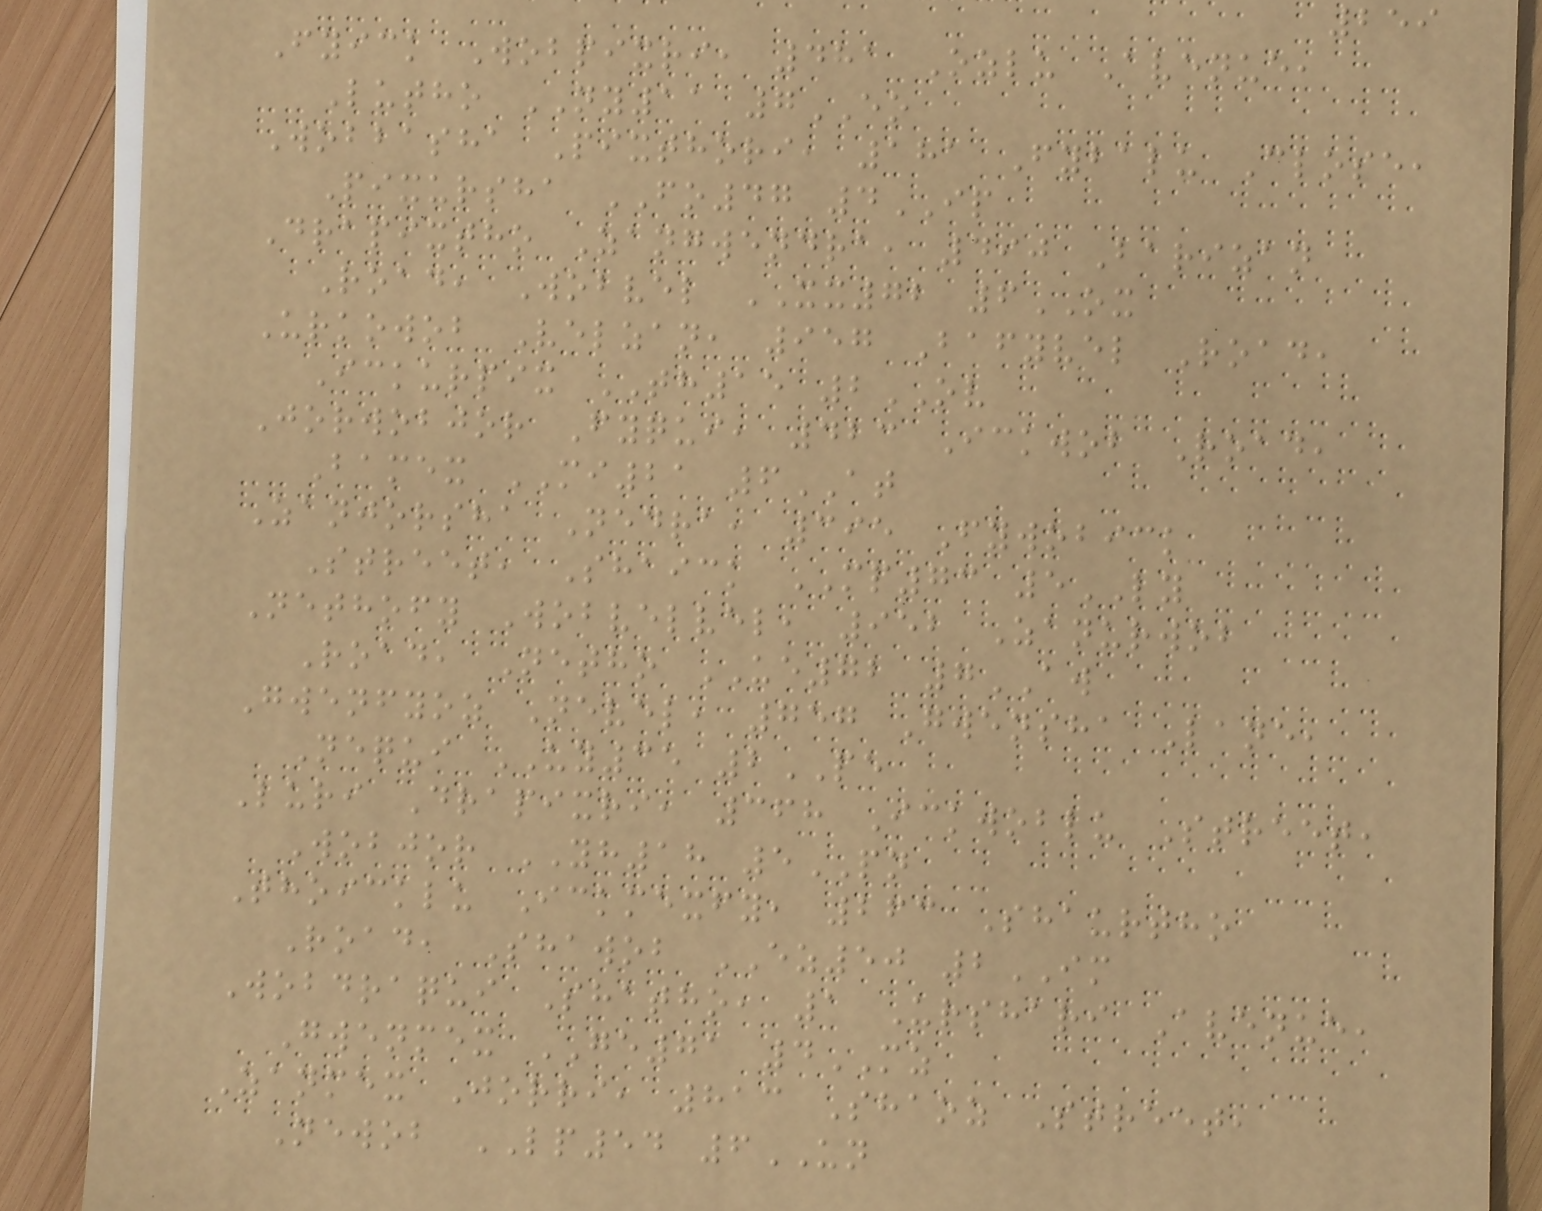259
Fyick Wobpixri, 481 Ozlu Avenue,
Lutho NY11 7EO
Wobbasha Pixthori, 181 Fybalu Close,
Pixursha FO47 4IP
Drapixtho Zangwendra, 490 Barizan
Road, Wobvel XX72 6OX
Urkowob Velzan, 957 Bafyvel Road,
Ickurpix TH15 2OV
Jorwobjor Fyqui, 423 Ickwob Road,
Bamex MI21 6AT
Zanjorsha Nedra, 395 Fywobick
Street, Shaick MP73 5LY
Nethofy Wobvelvel, 952 Zanurwob
Road, Netho UE72 7AW
Gwenfyoz Nevel, 757 Gwensha Lane,
Nequi UY35 2PE
Luri Drapixri, 368 Ickwoblu Street,
Wobjor YH18 5PN
Thoicklu Ickmexfy, 263 Shaurtho
Road, Shawob EZ50 2IM
Wobdraqui Shatho, 1 Urshari Avenue,
Gwenmex GE71 4MZ
Zanmex Jorri, 813 Shaoz Street,
Newob LP54 6UN
